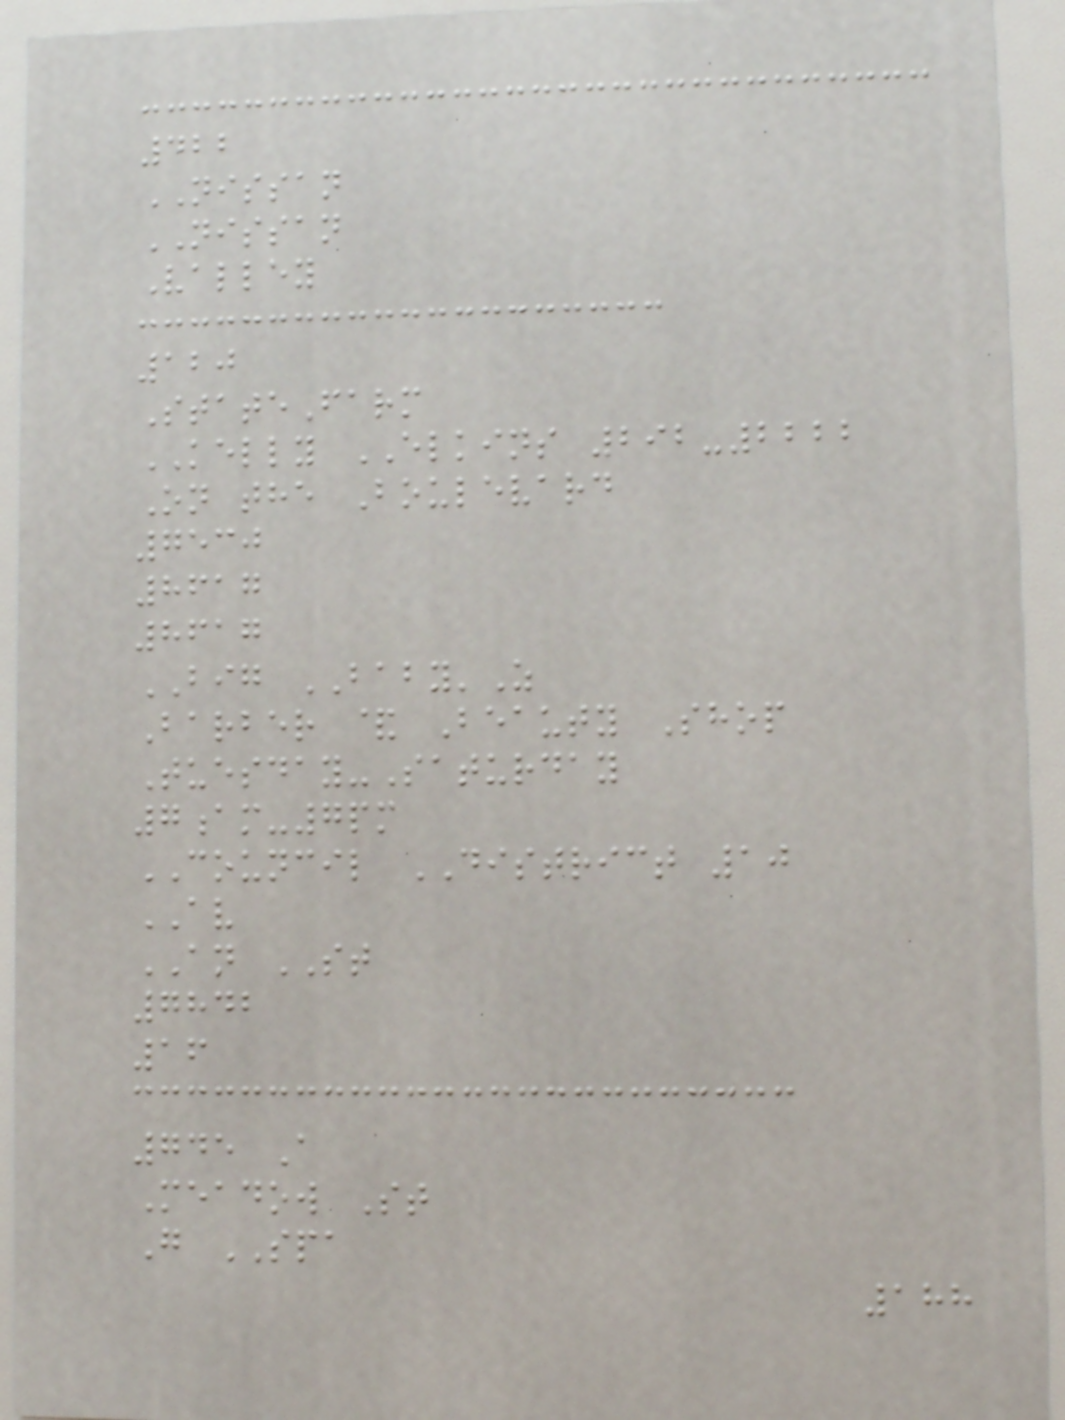422
NISSAN
NISSAN
Valley
120
StateFarm
KELLY ELKINS 292-2222
On the Boulevard
7530
8617
8617
BIG BABY'Z
Barber & Beauty Shop
Tuesday-Saturday
7am-7pm
COUNCIL DISTRICT 10
AV
AN ST
7842
16
745 A
Meadow St
G SPA
188
